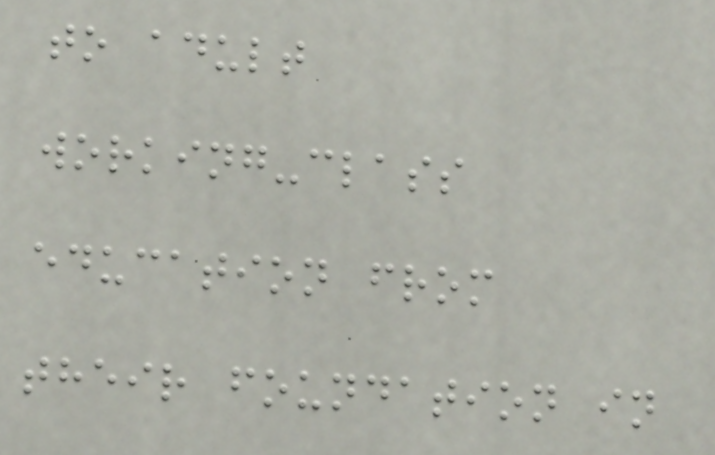to adult
working-class
education from
their foundation in
